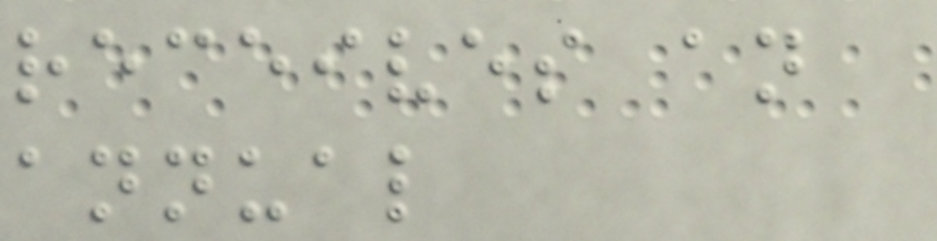receives an
annual
